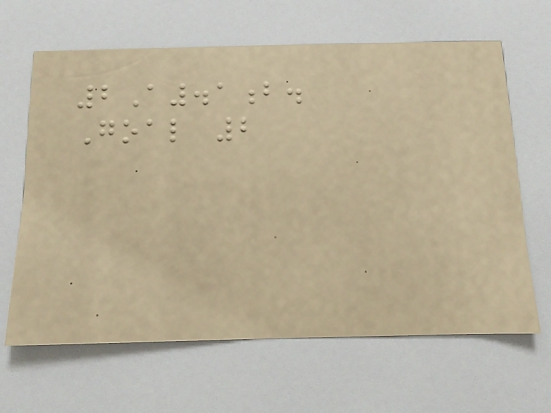2A.1b.
Goal 2
